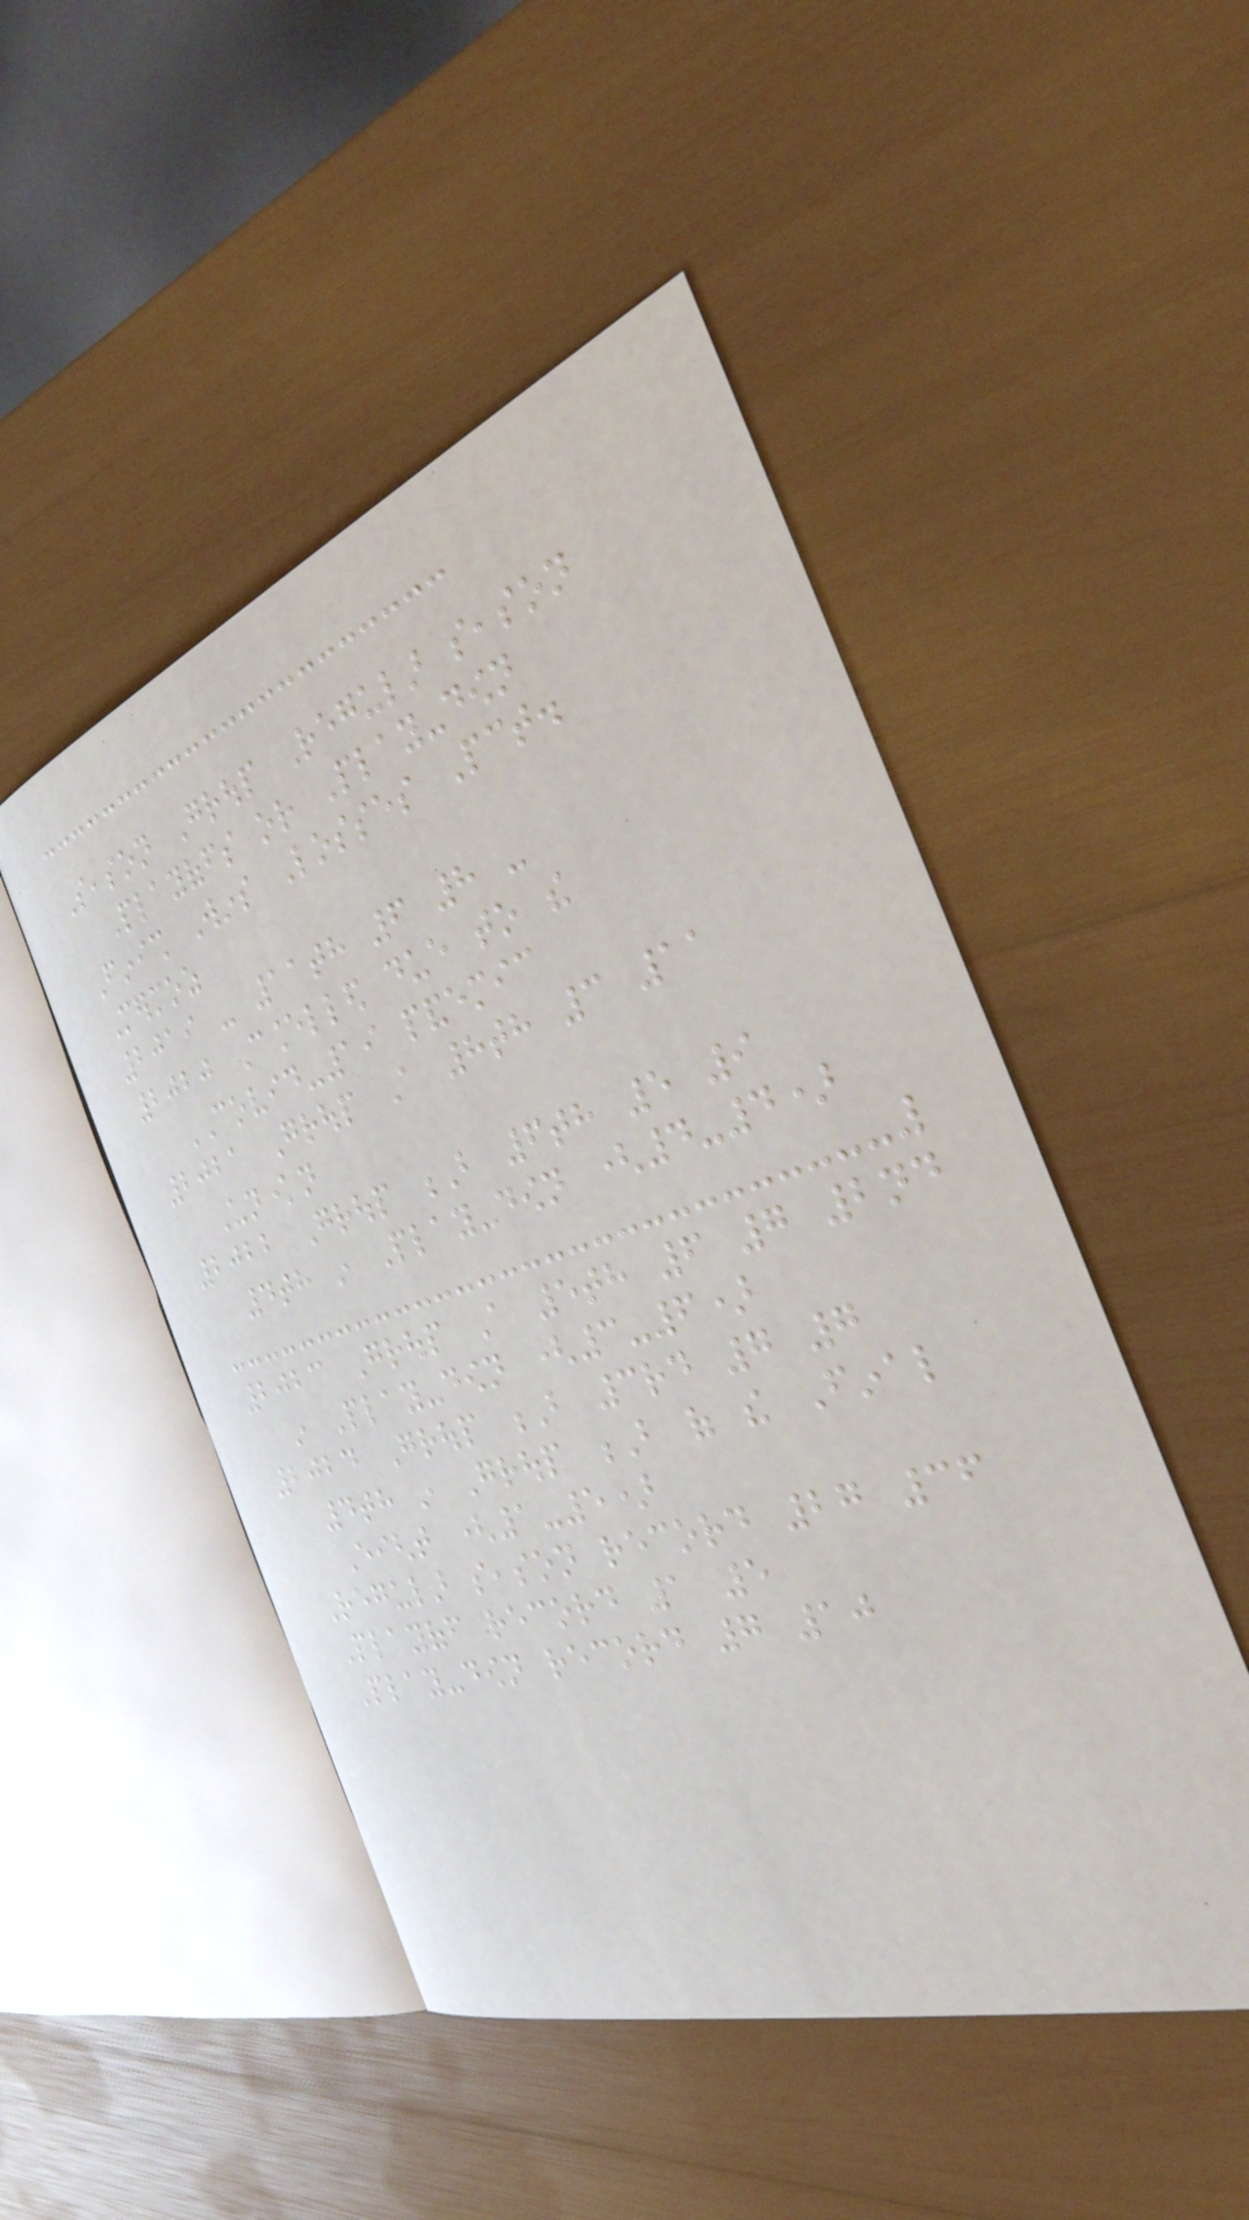Season Group Regular season
Playoffs or Play-down
Finish Wins Losses Pct.
Mermoz
2019 - 11th 6 8 -
2020 Cancelled due to the
COVID-19 pandemic
2021 Group A 8th 3 11
Unknown
2022 Group B 6th 5 9
4th in Play-down (4-4)
2023 Group A 5th 6 7 2nd
in Play-down (3-6)
2024 Group B 3rd 7 7
4th in Group B of the Final
Eight (1-5)
Regular season record 27 36
Playoff record 1 5
Play-down record 7 10
